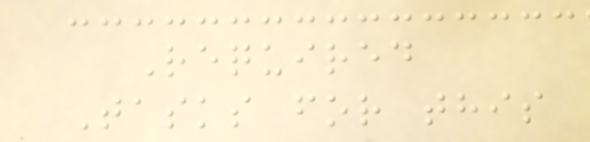Required
Tasks for this
